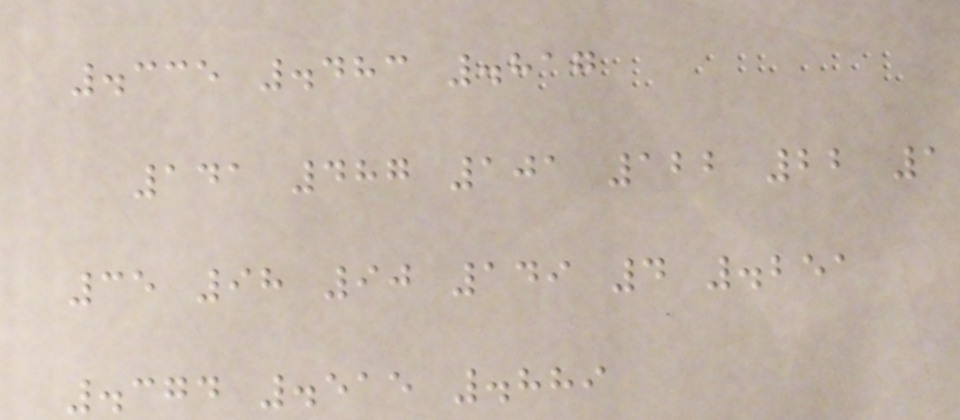.335 .483 .817
141 487 101 122 22 1
35 98 90 149 4 .251
.374 .515 .889
